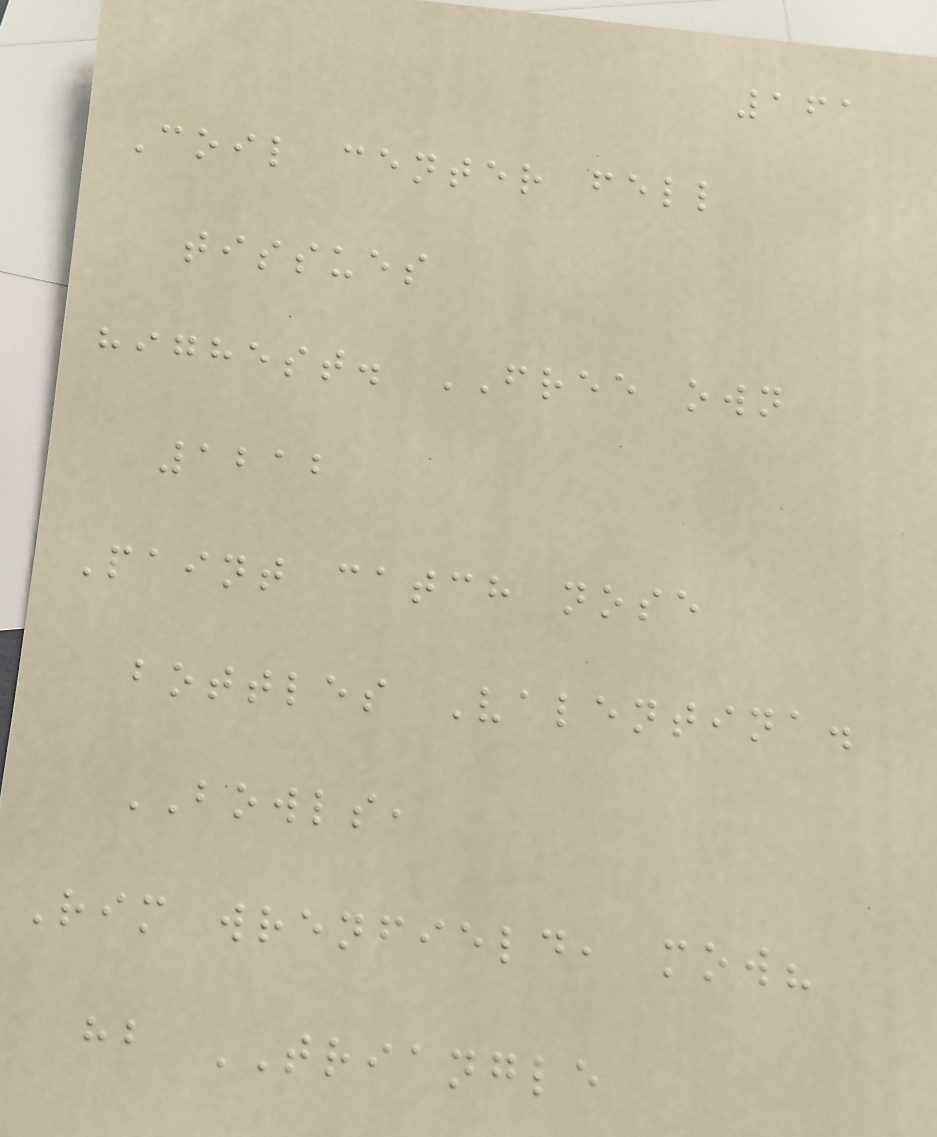161
Coil center fell
tissues
highest. FREE own
1212
Paint catch nose
bottles Valentina.
BOWLS,
Rim wrenfield, mow?
hb TRIANGLE
